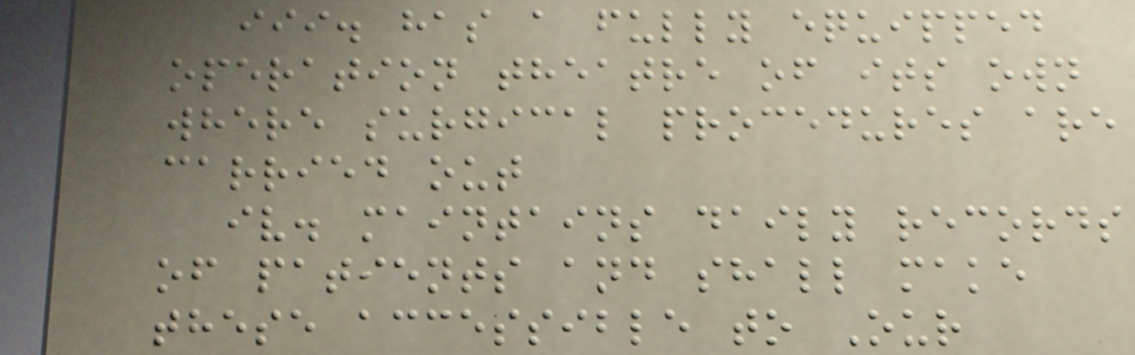iii. has a fully equipped
operation theatre of its own
where surgical procedures are
carried out
iv. maintains daily records
of patients and shall make
these accessible to Our
